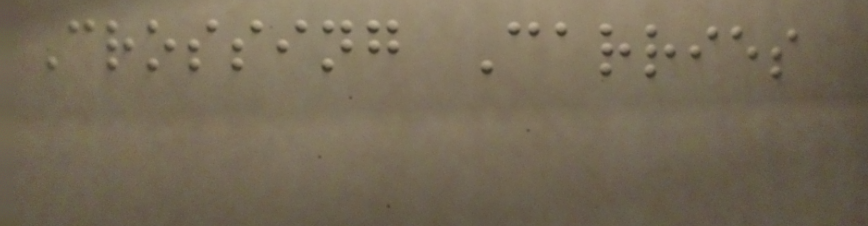Crossing Carries
